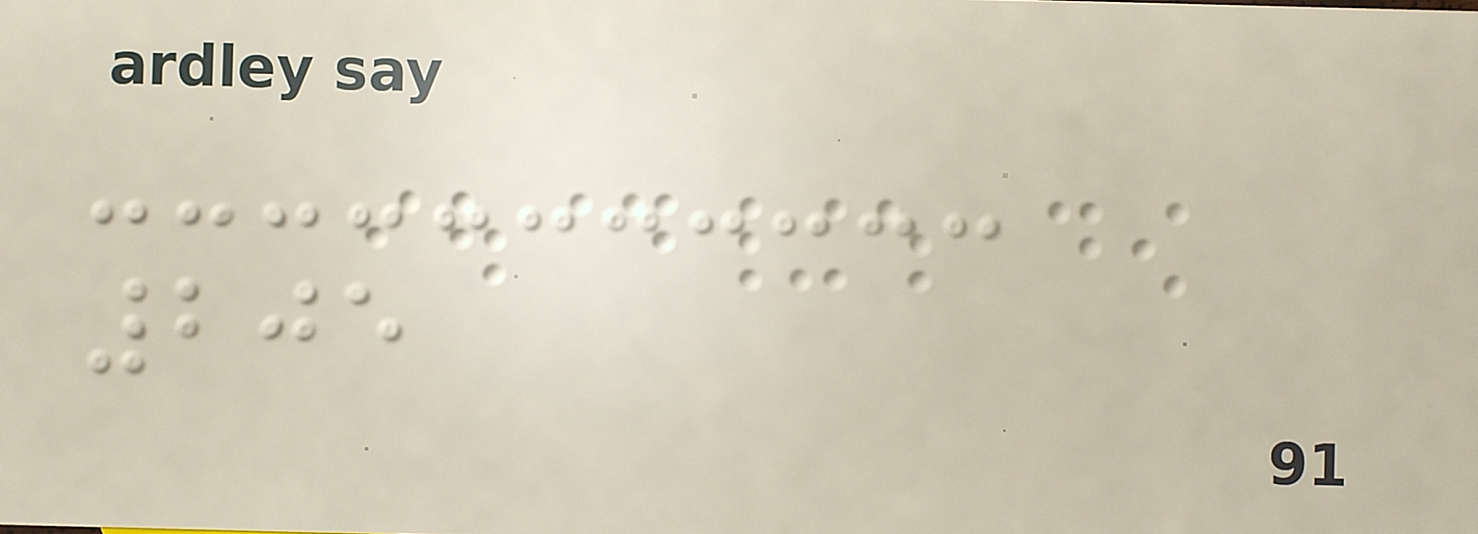205
